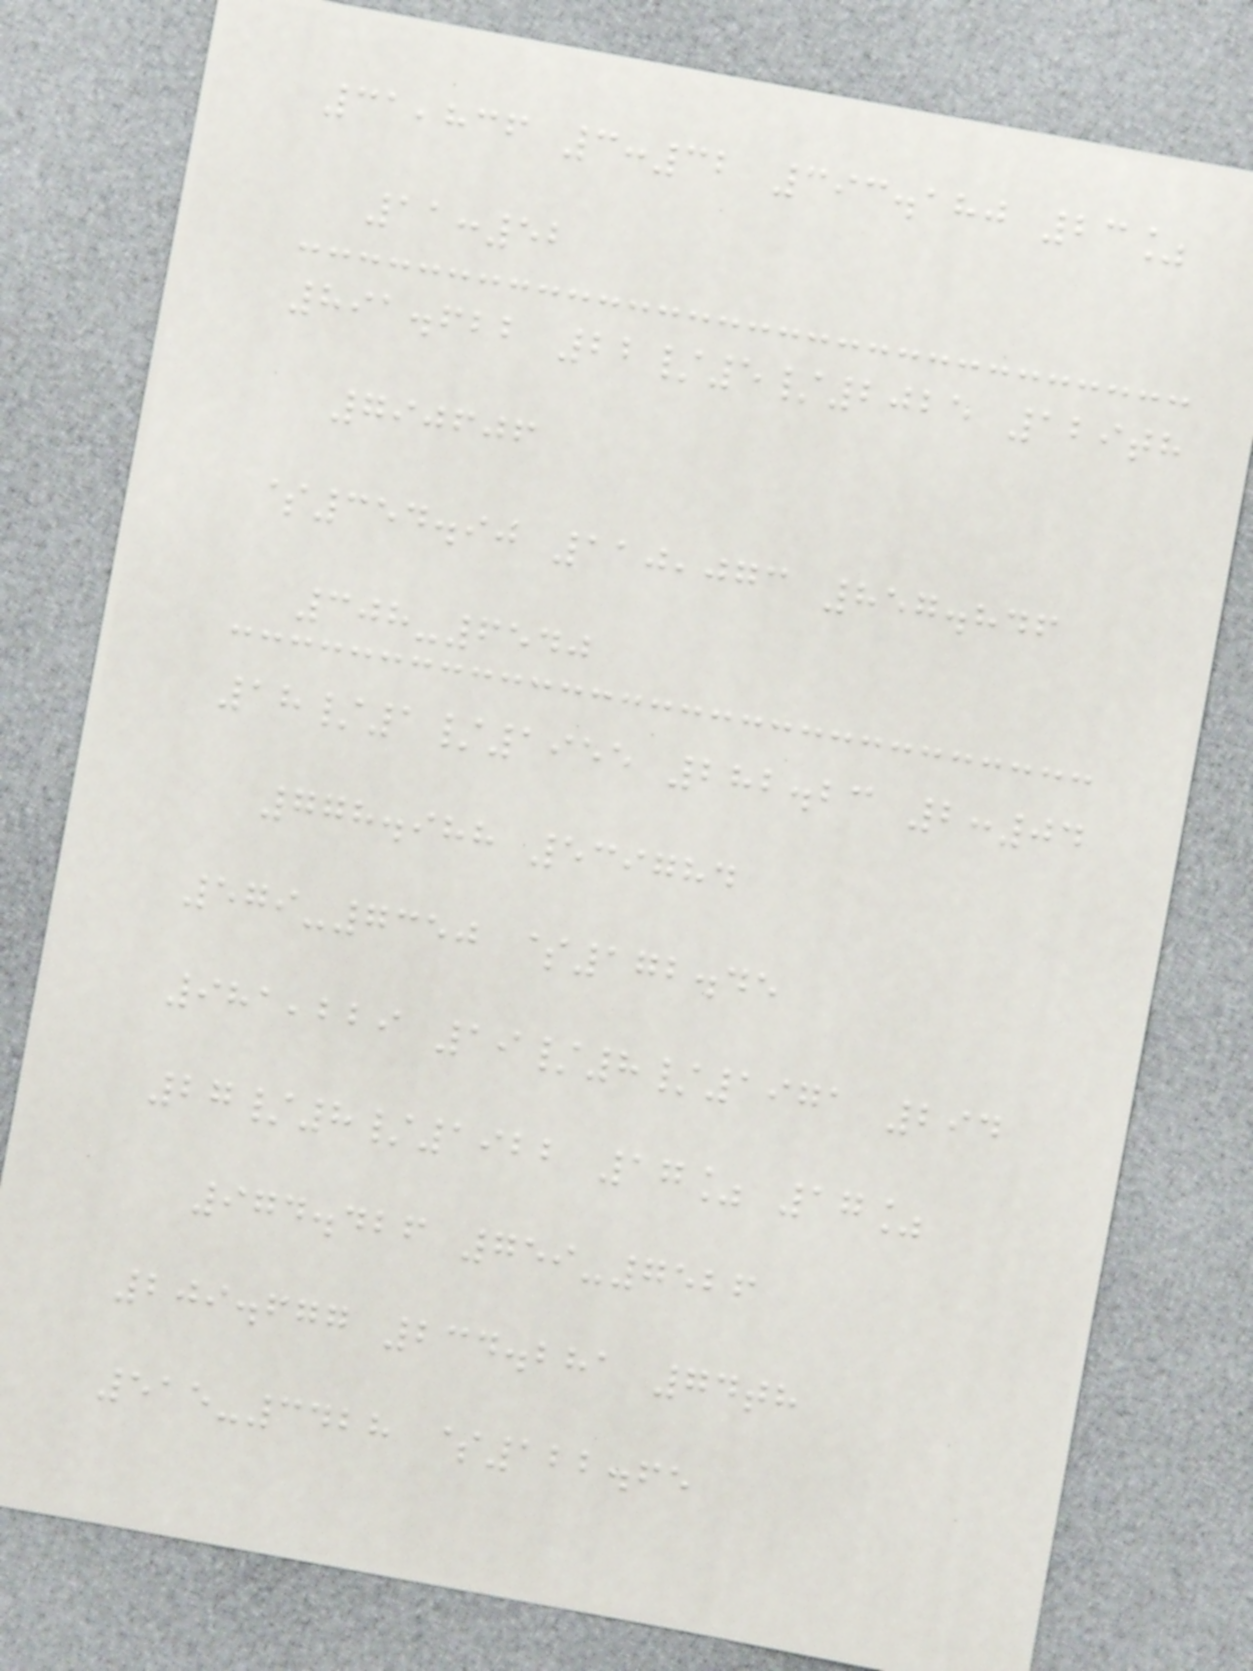31,836 3:32 393.180 23%
11:52
891.622 22/5/2025 129th
790606
$354.90 110,073 857.846
308-6540
18/1/1955 282.23 2:04
778.988 539784
579-7350 $172.45
981,229 19/8/1971 294
27/8/1922 17% 17%
974.426 759-7526
209.677 234.281 74th
515-3428 $122.65
